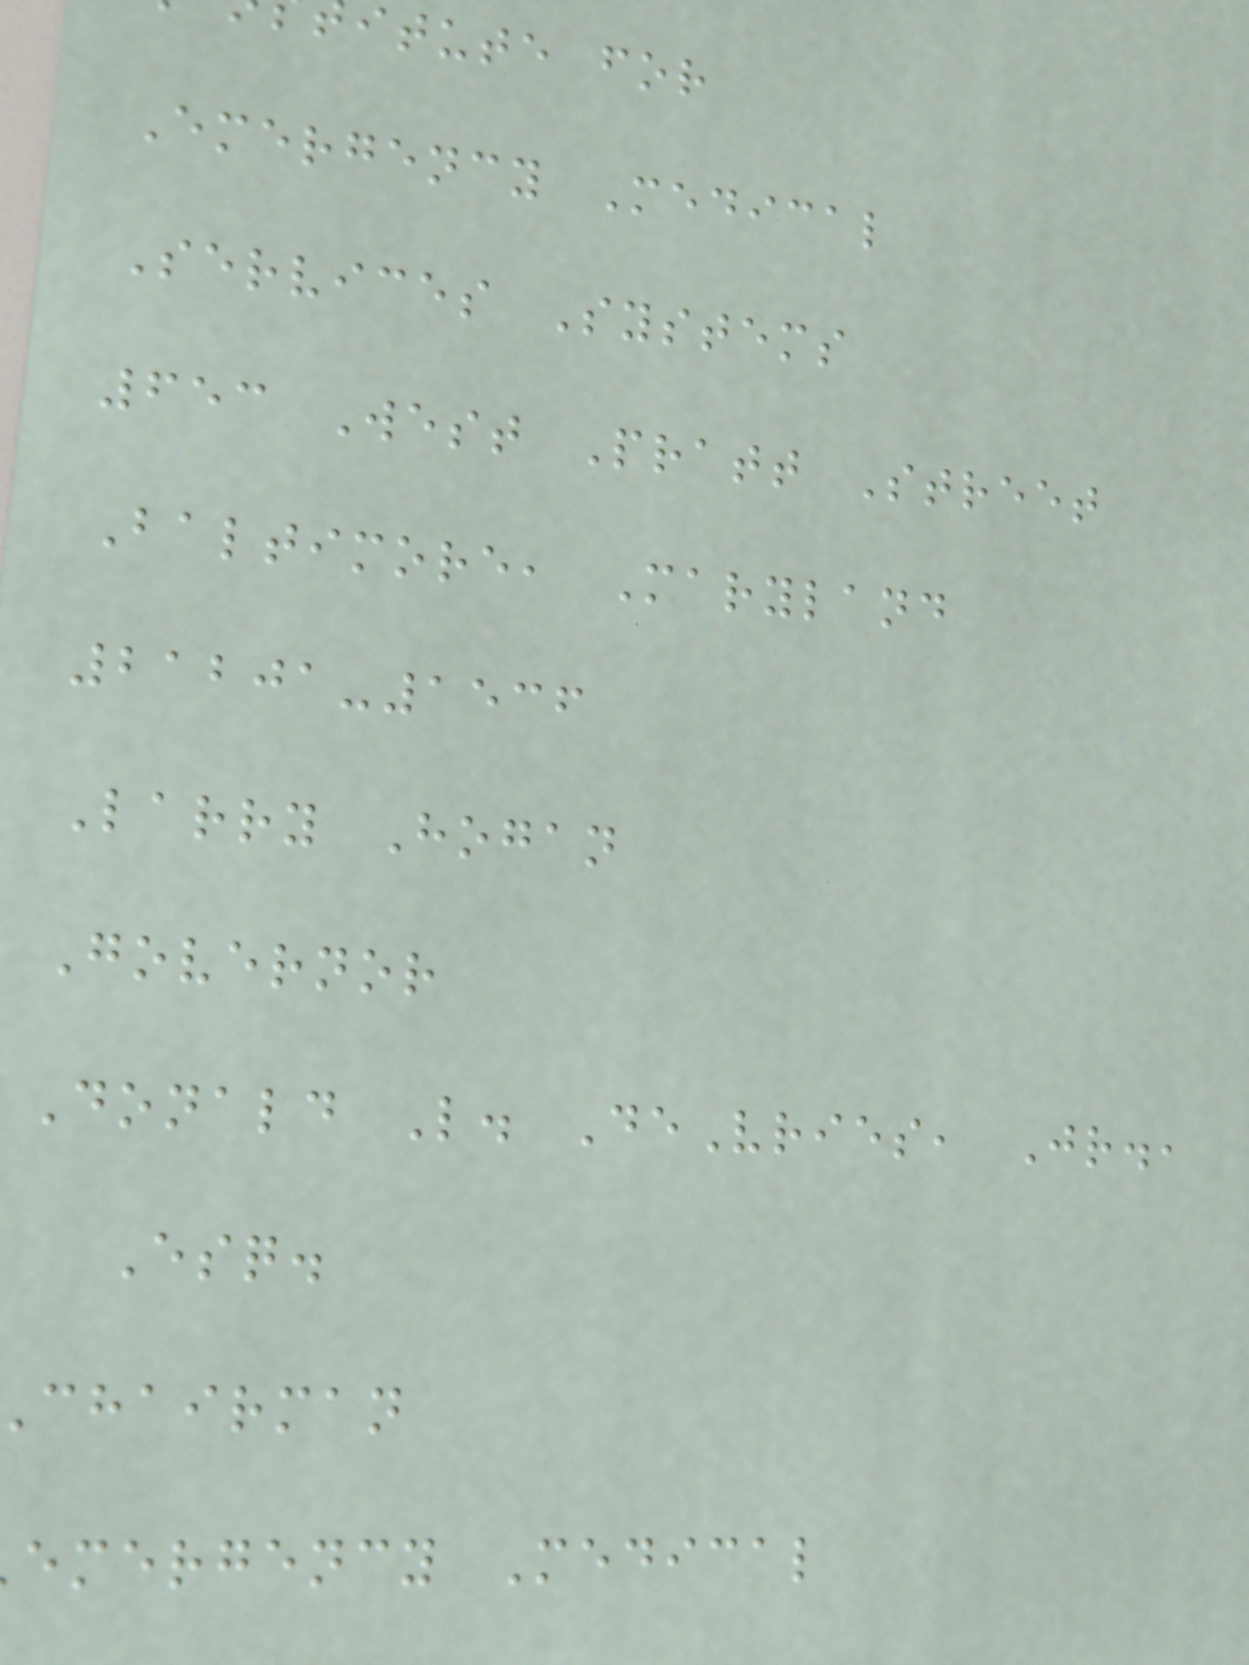itute for
Emergency Medical
Services Systems
653 West Pratt Street
Baltimore, Maryland
21201-1536
Larry Hogan
Governor
Donald L. DeVries, Jr.,
Esq.
chairman
emergency Medical
